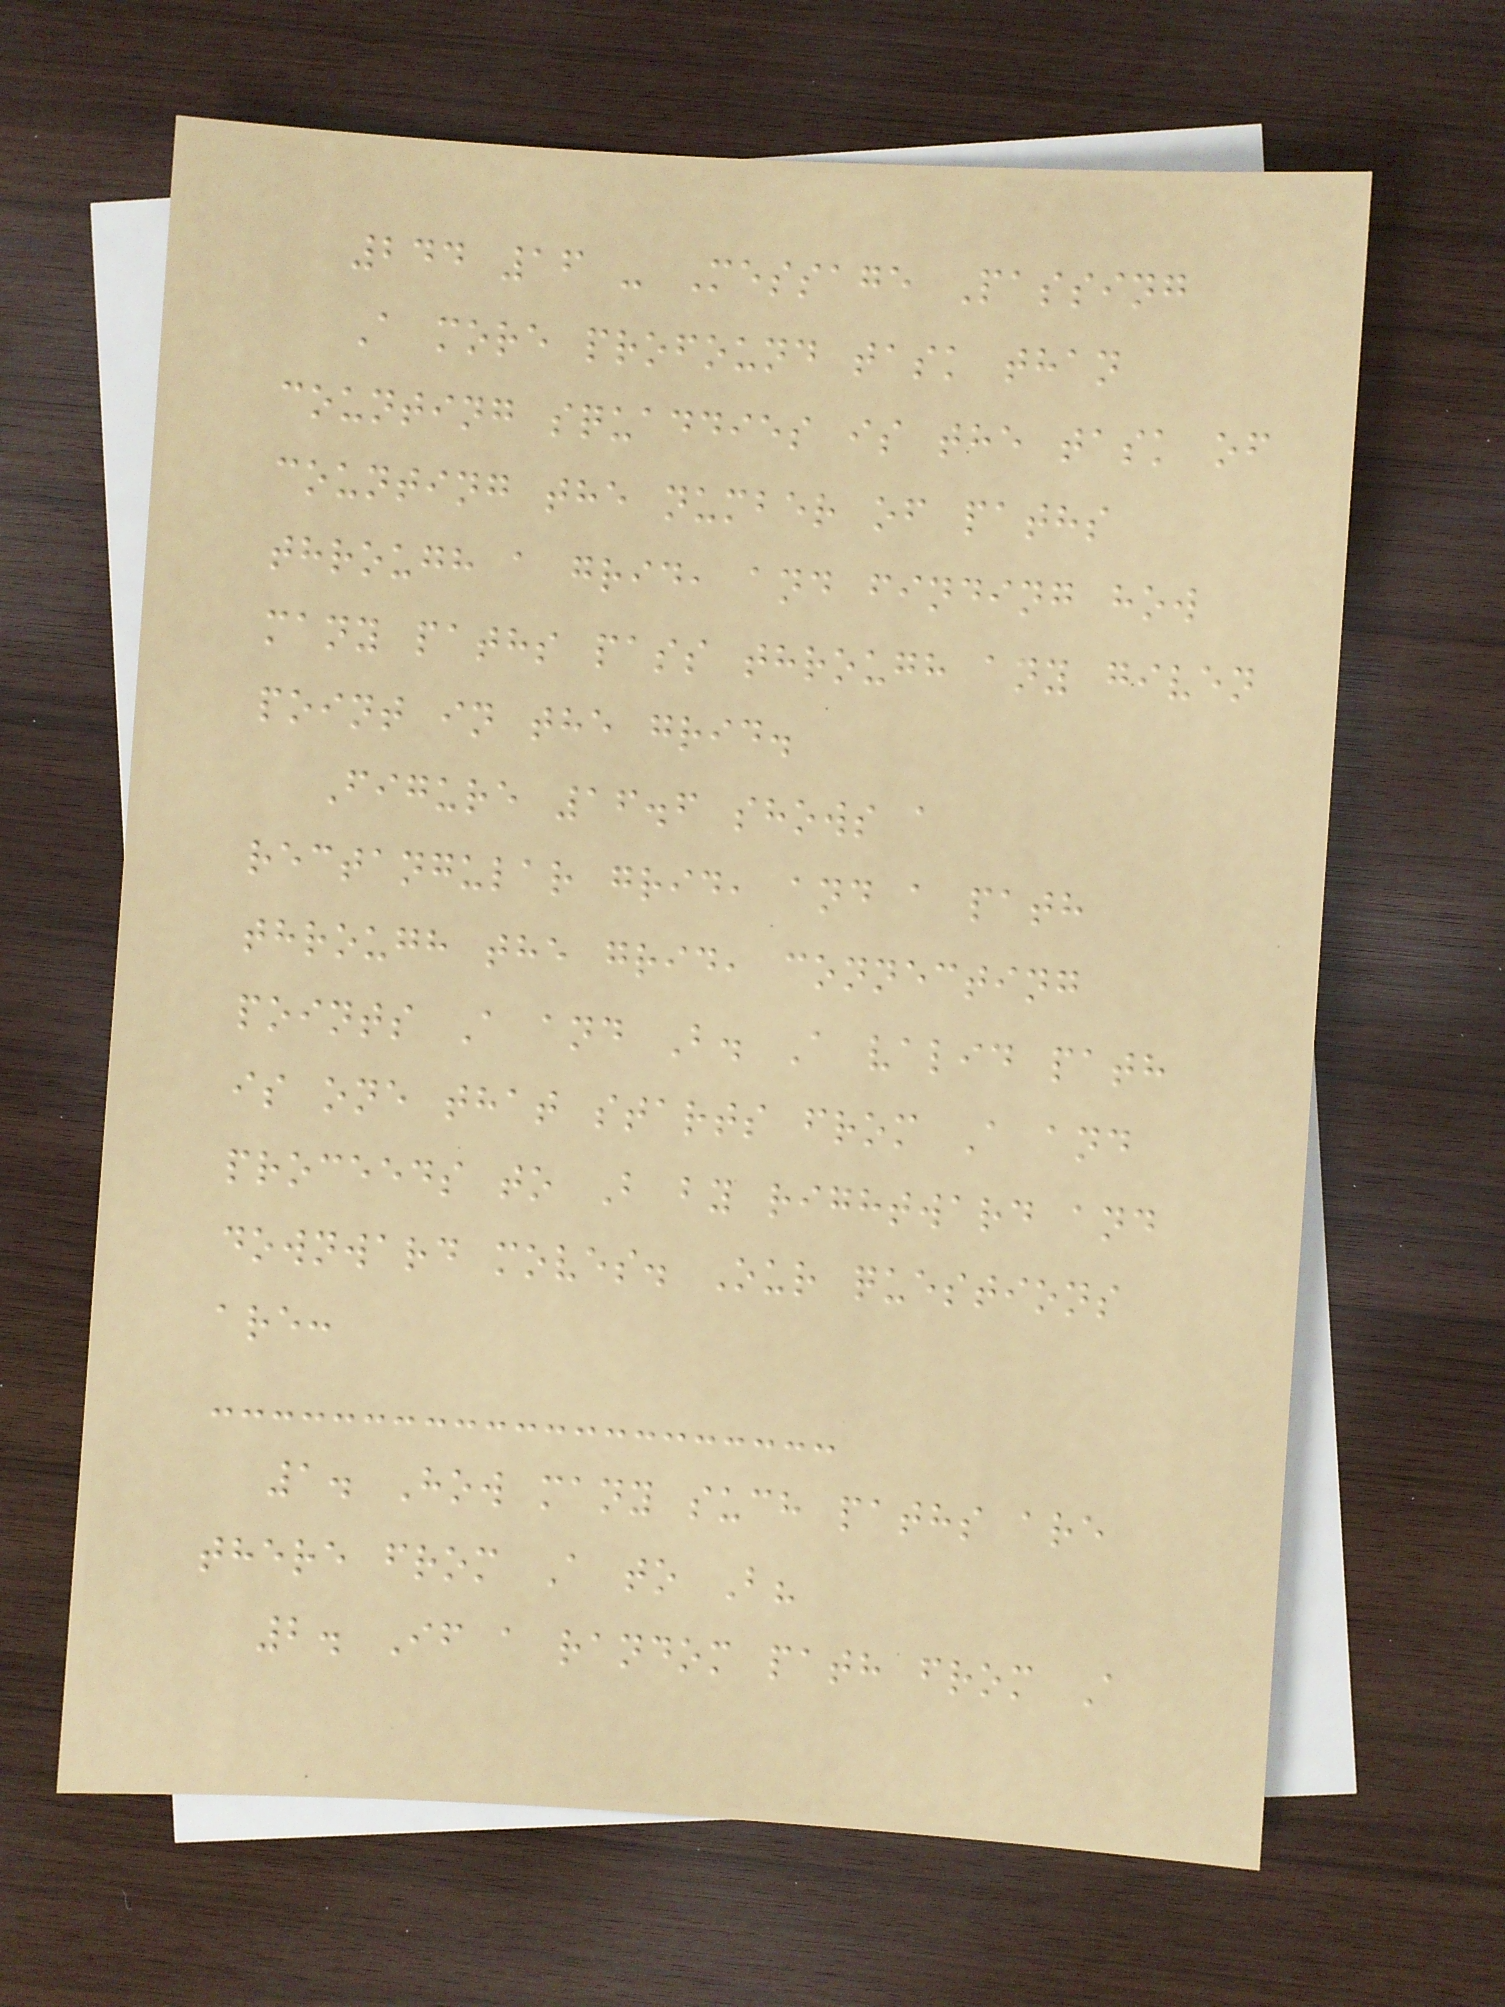244 16 - Message Passing
A more profound task than
counting squaddies is the task of
counting the number of paths
through a grid, and finding how
many paths pass through any given
point in the grid.
Figure 16.6 shows a
rectangular grid, and a path
through the grid, connecting
points A and B. A valid path
is one that starts from A and
proceeds to B by rightward and
downward moves. Our questions
are:
1. How many such paths are
there from A to B?
2. If a random path from A
